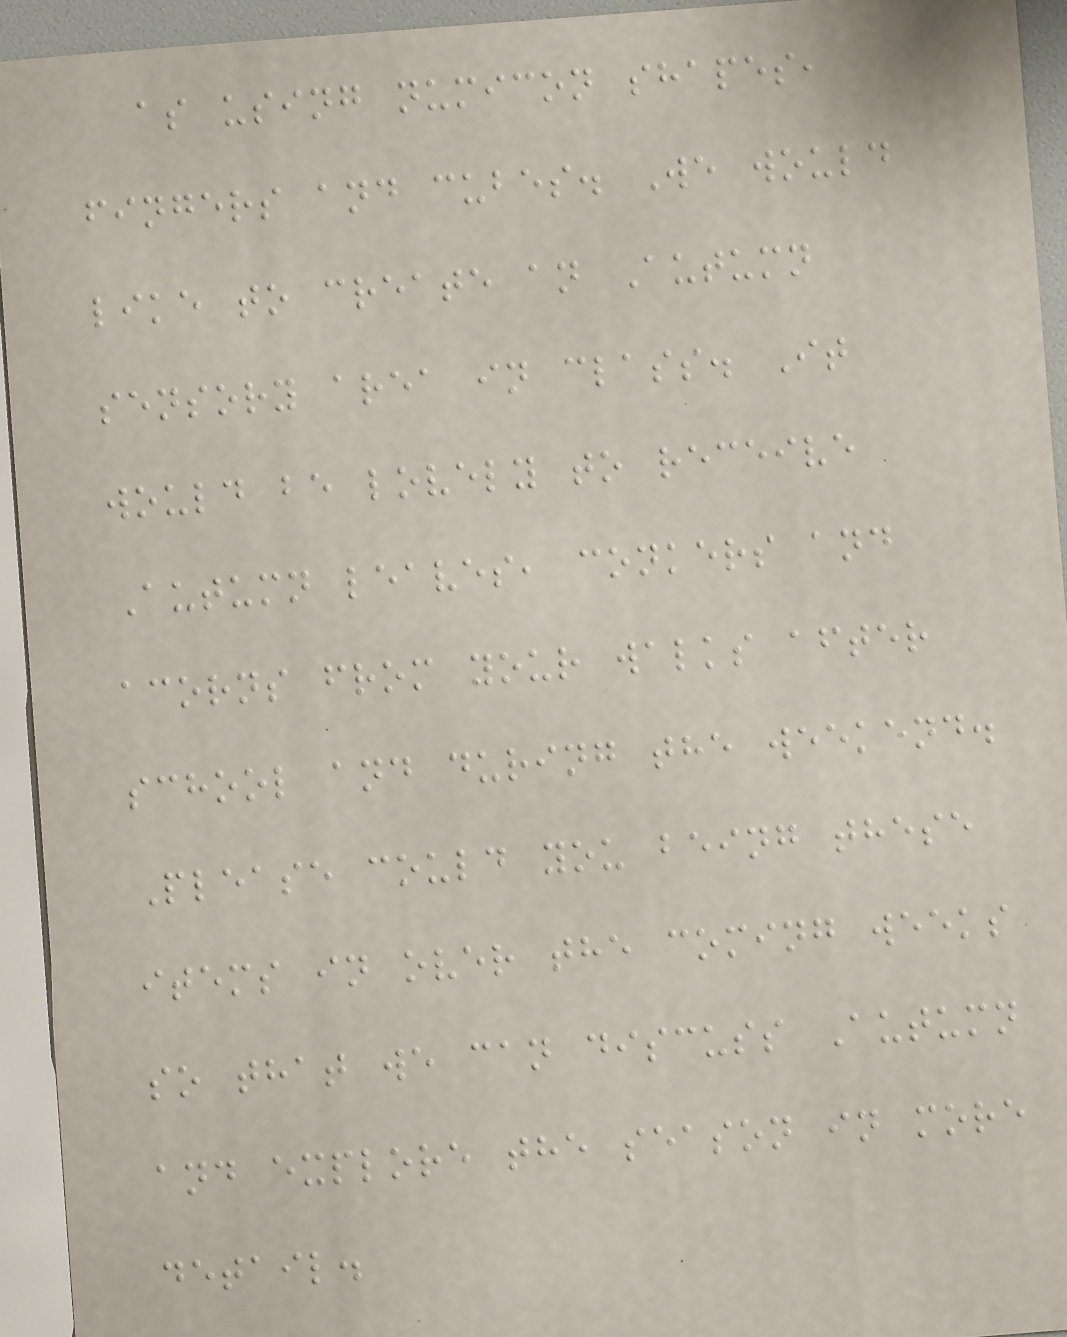as using numicon shapes,
fingers and cubes. We would
like to create an Autumn
sensory area in class. It
would be lovely to receive
Autumn leaves, conkers and
acorns from your walks after
school and during the weekend.
Please could you being these
items in over the coming weeks
so that we can discuss Autumn
and explore the season in more
detail.
